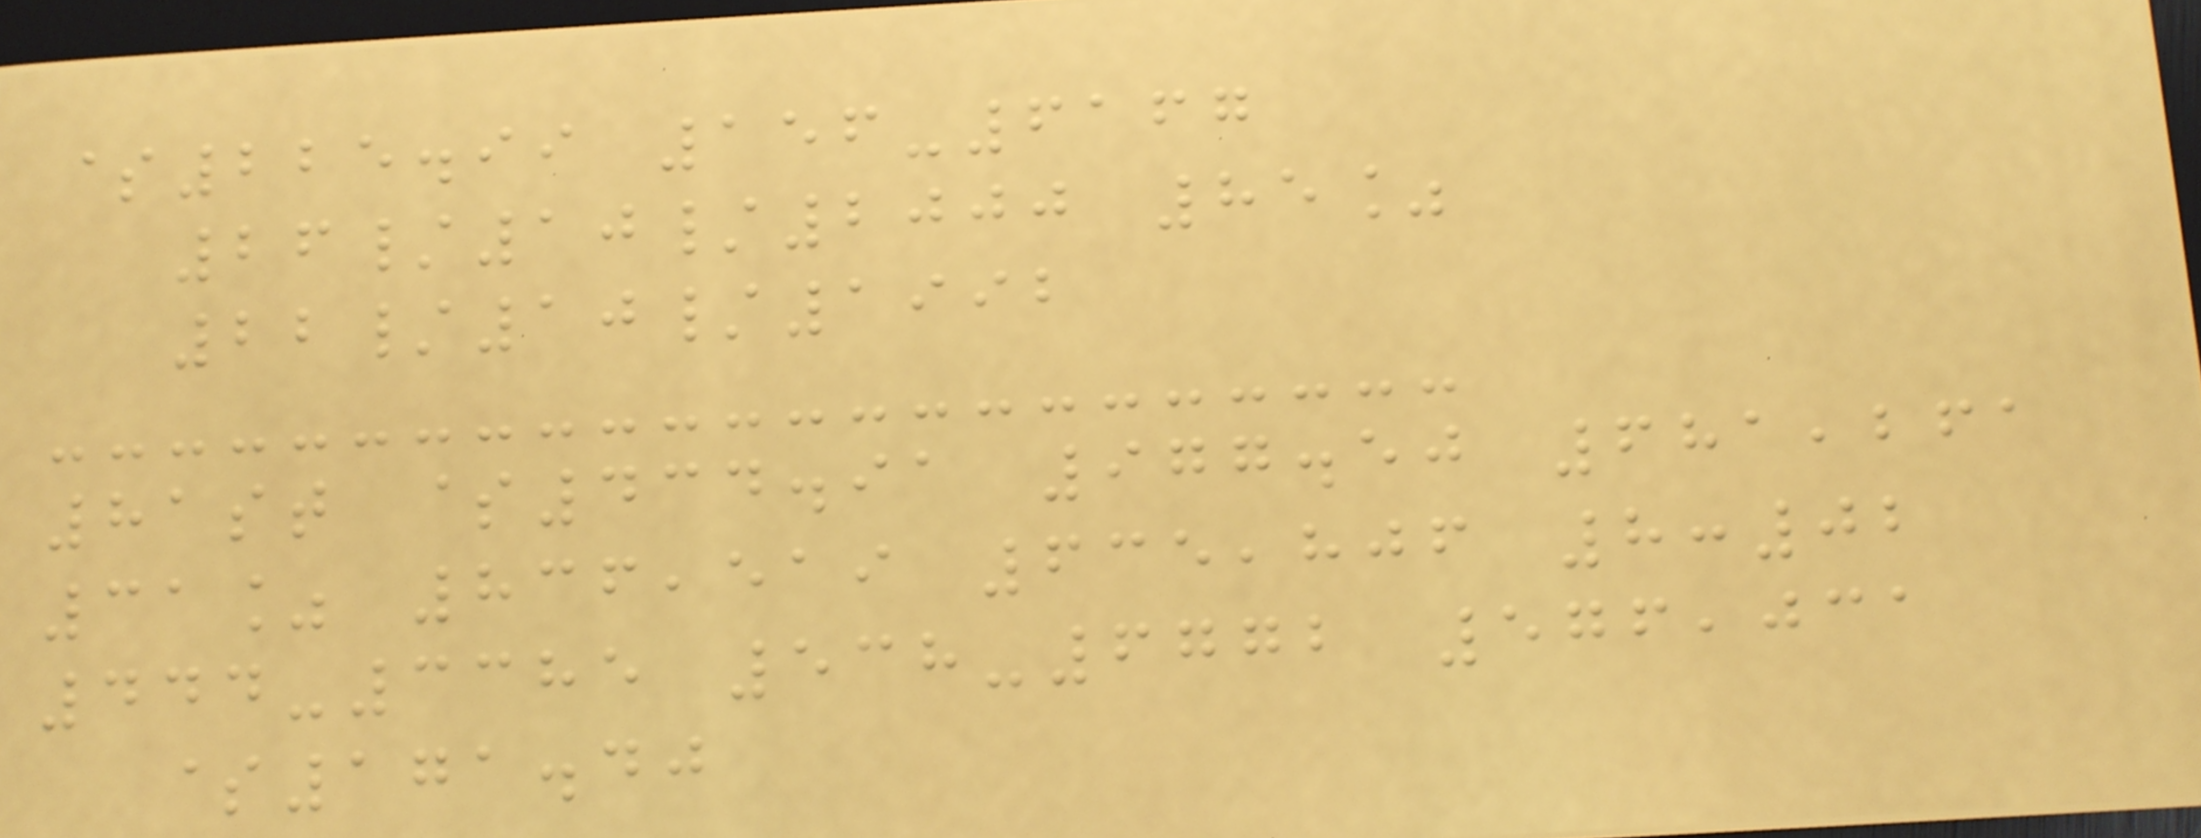$225.99 156-6167
26/10/2000 85%
22/10/1992
81st $434.91 977.50 681,261
31% 836,519 635,806 8:02
444-3385 538-6772 576,031
$171.40
